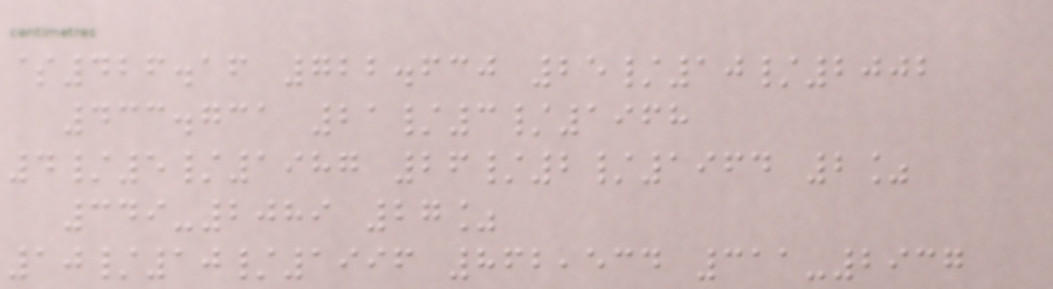$426.16 722.630 25/10/2002
433.731 21/3/1968
4/5/1987 26/2/1964 2%
349-2089 27%
10/10/1996 862,534 311-2937
